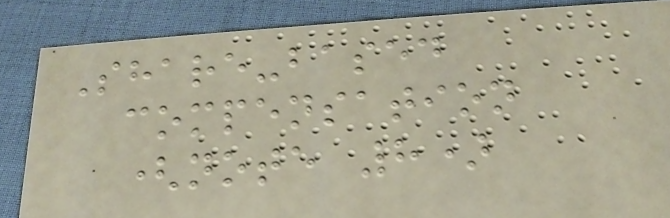Share-based
compensation
(note 8)
